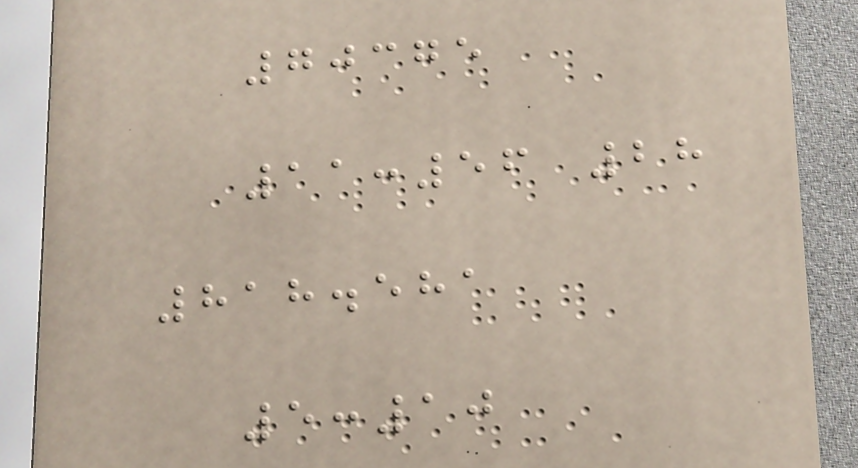70375
11:56 28
818.581
5:10
